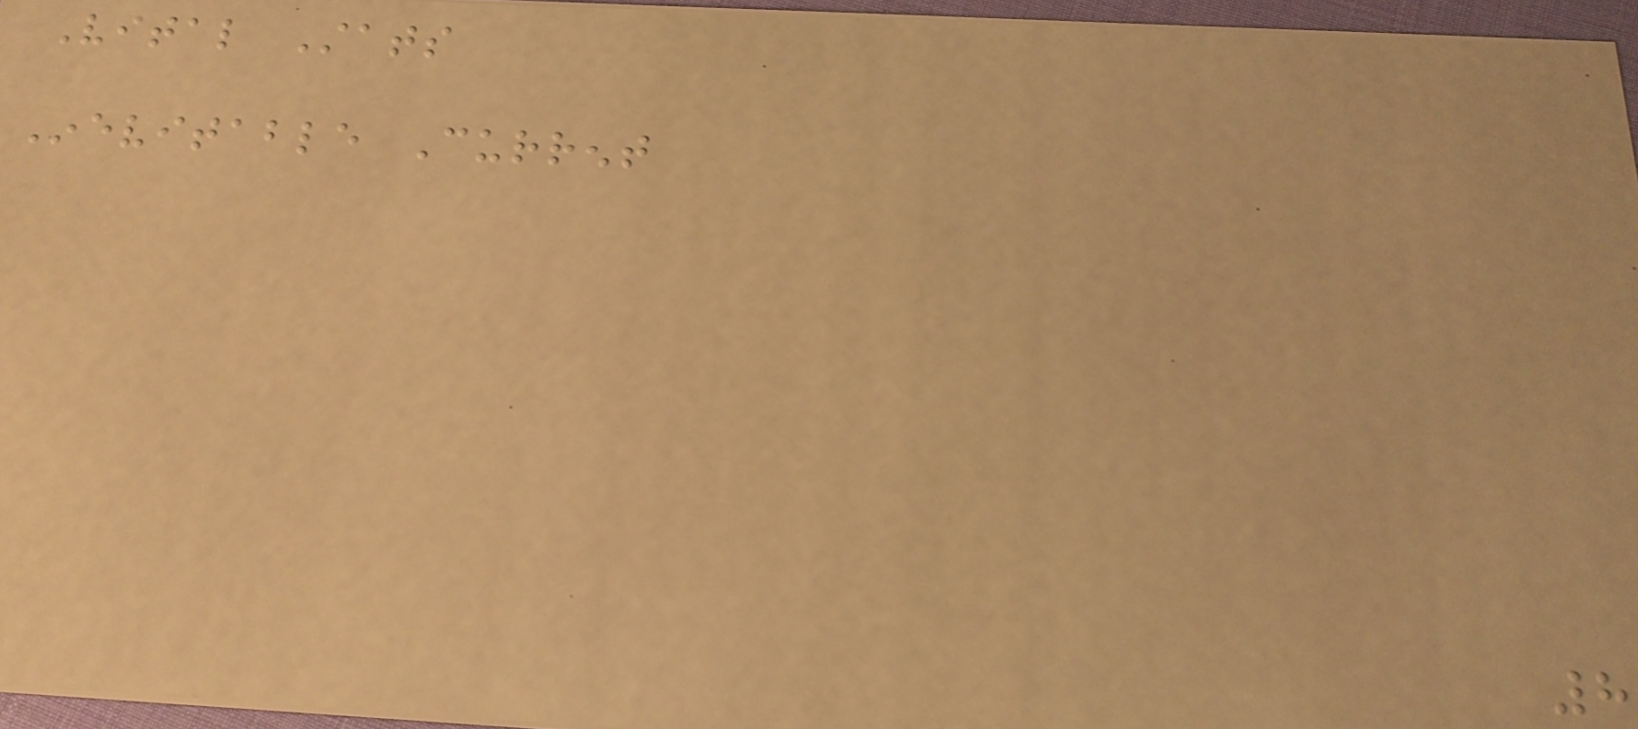Vital Stats
Inevitable Current
8
